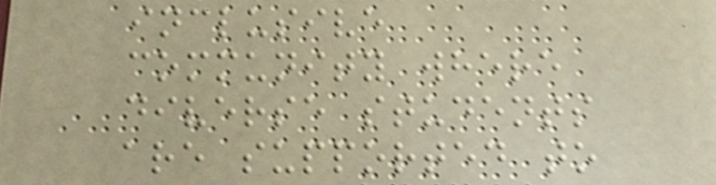inclusive
community where
diverse students
are supported to
